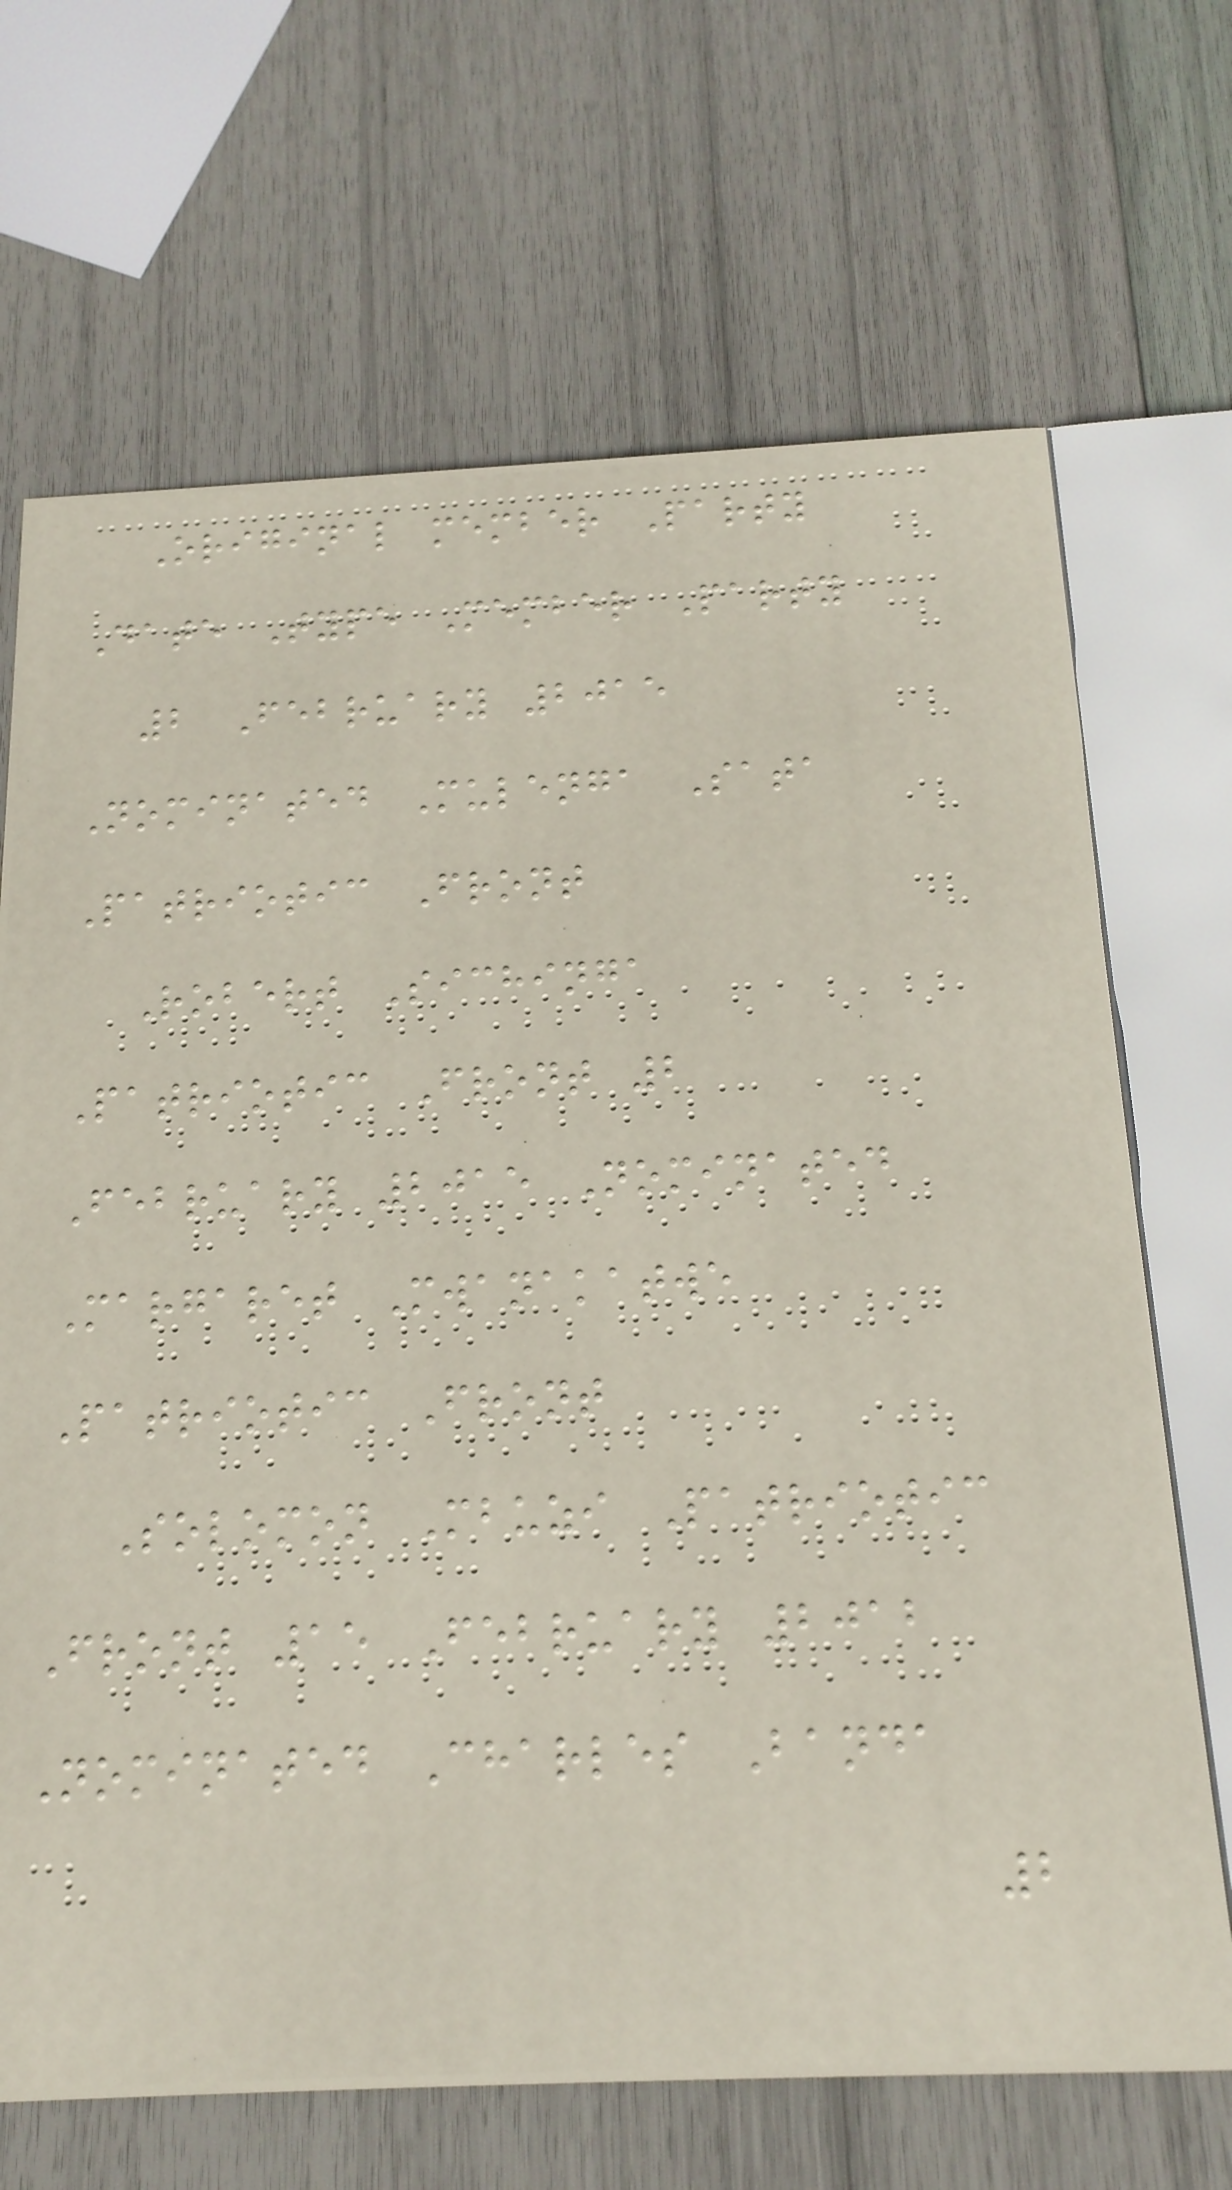Original member Party
Date Type Member Party
2 February 2015
Nominated Mulenga Sata
Patriotic Front
Robert Sichinga
Patriotic Front 2
February 2015 Nominated
Margaret Mwanakatwe
Patriotic Front
Solomon Mbuzi Patriotic
Front 15 February 2012
Nominated Charles Banda
2
